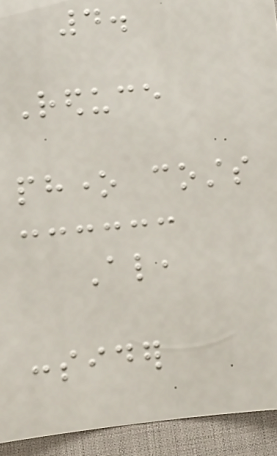4.
Reduce
phone costs
Also,
consider
